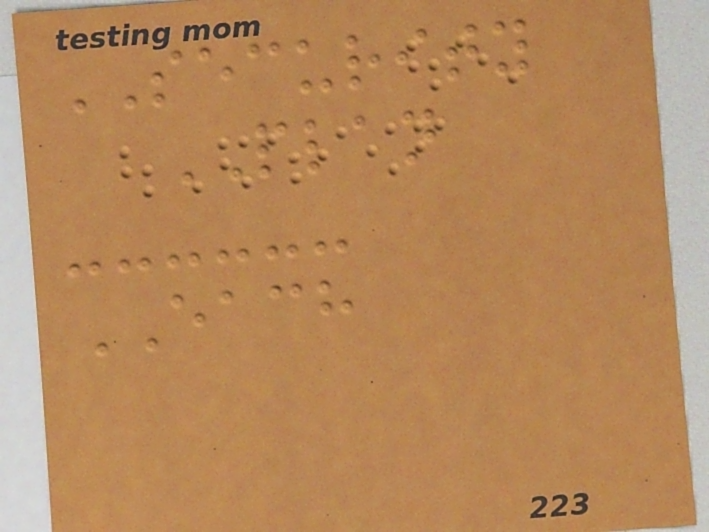SECURITY
PLAN
EACH
